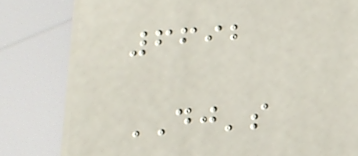6692
DJ's
